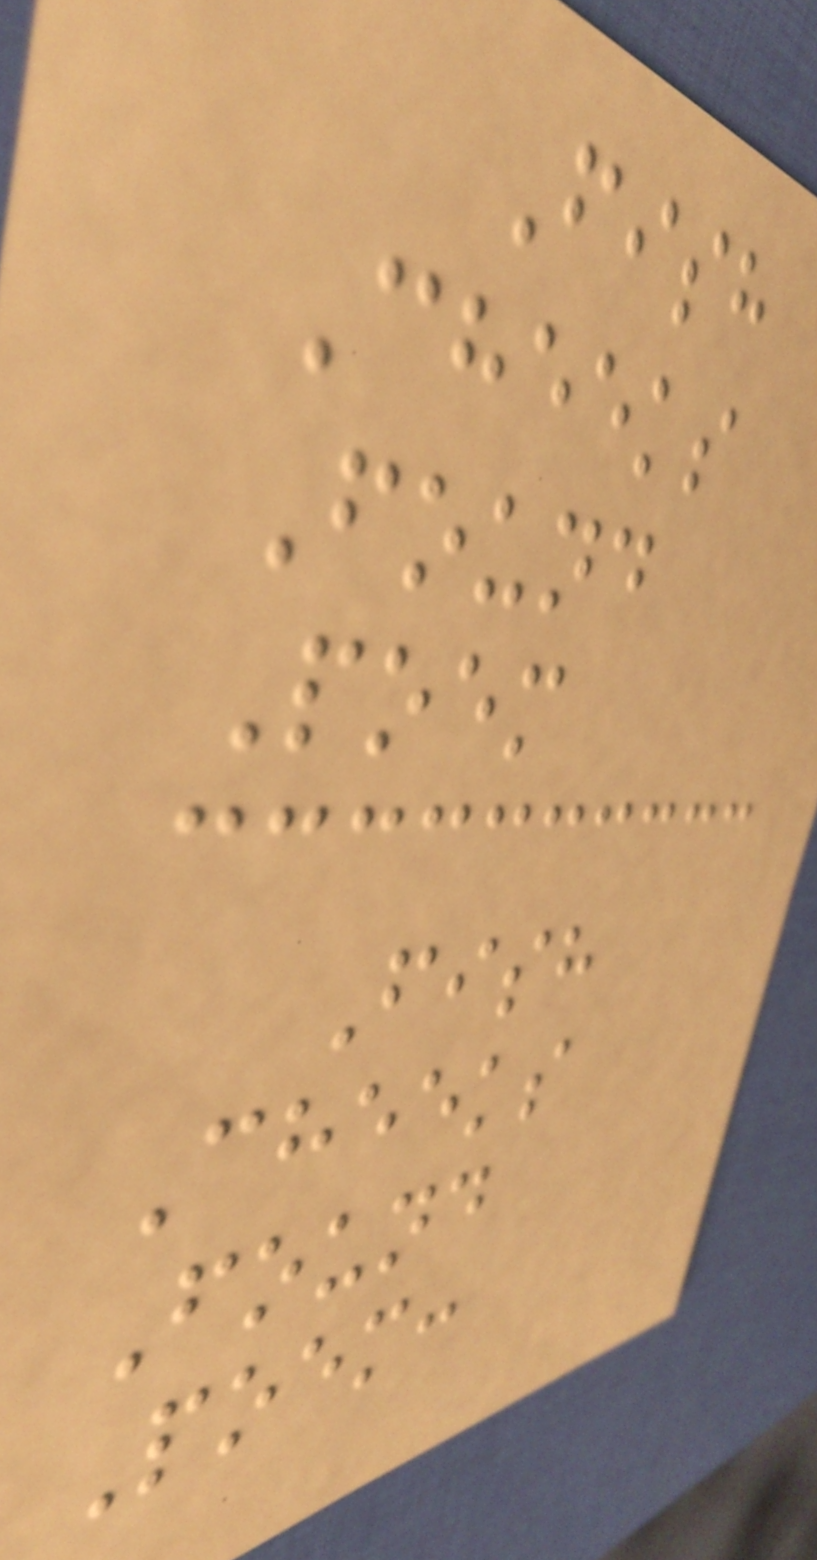Fish
Cheeks
Found
Poem
Fish
Cheeks
Found
Poem:
